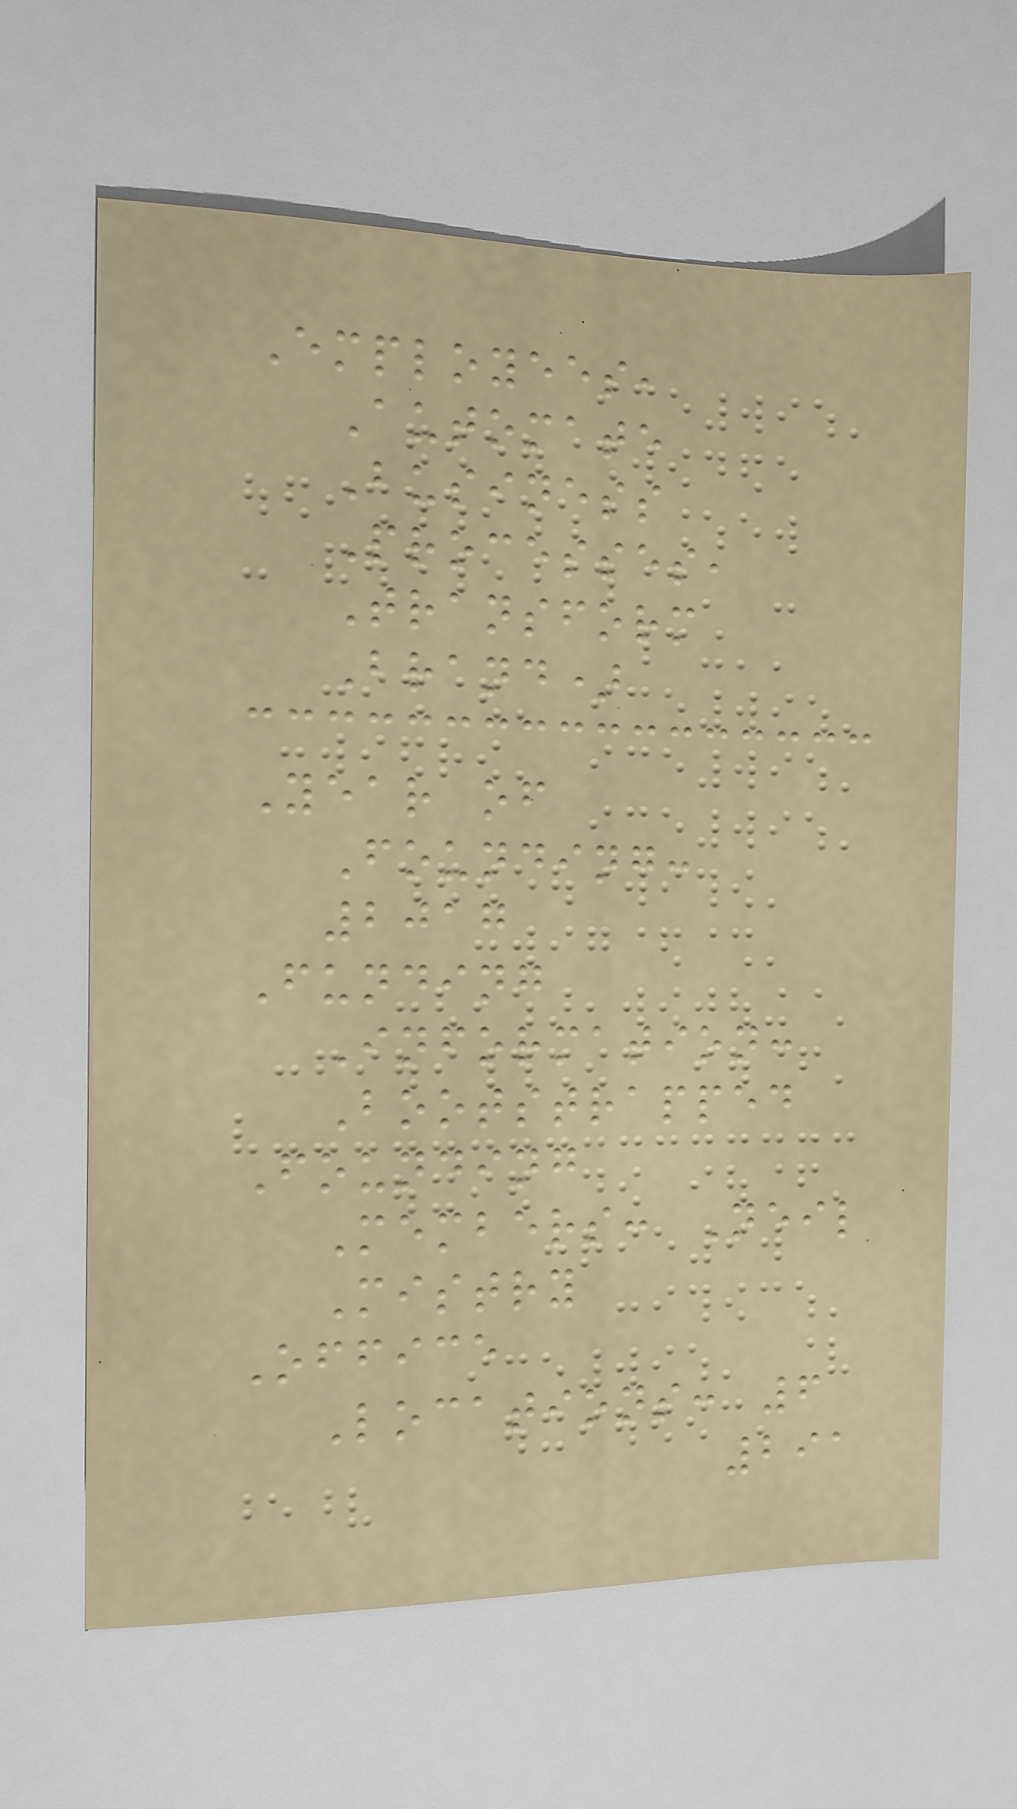Employees,
Automate
Business
Processes,
Transform
Brand)
Year of
Founding:
2017
Funding
Information:
Bootstrapped
Founding
Members: Neil
Mistry
Office
Locations: 6
291
